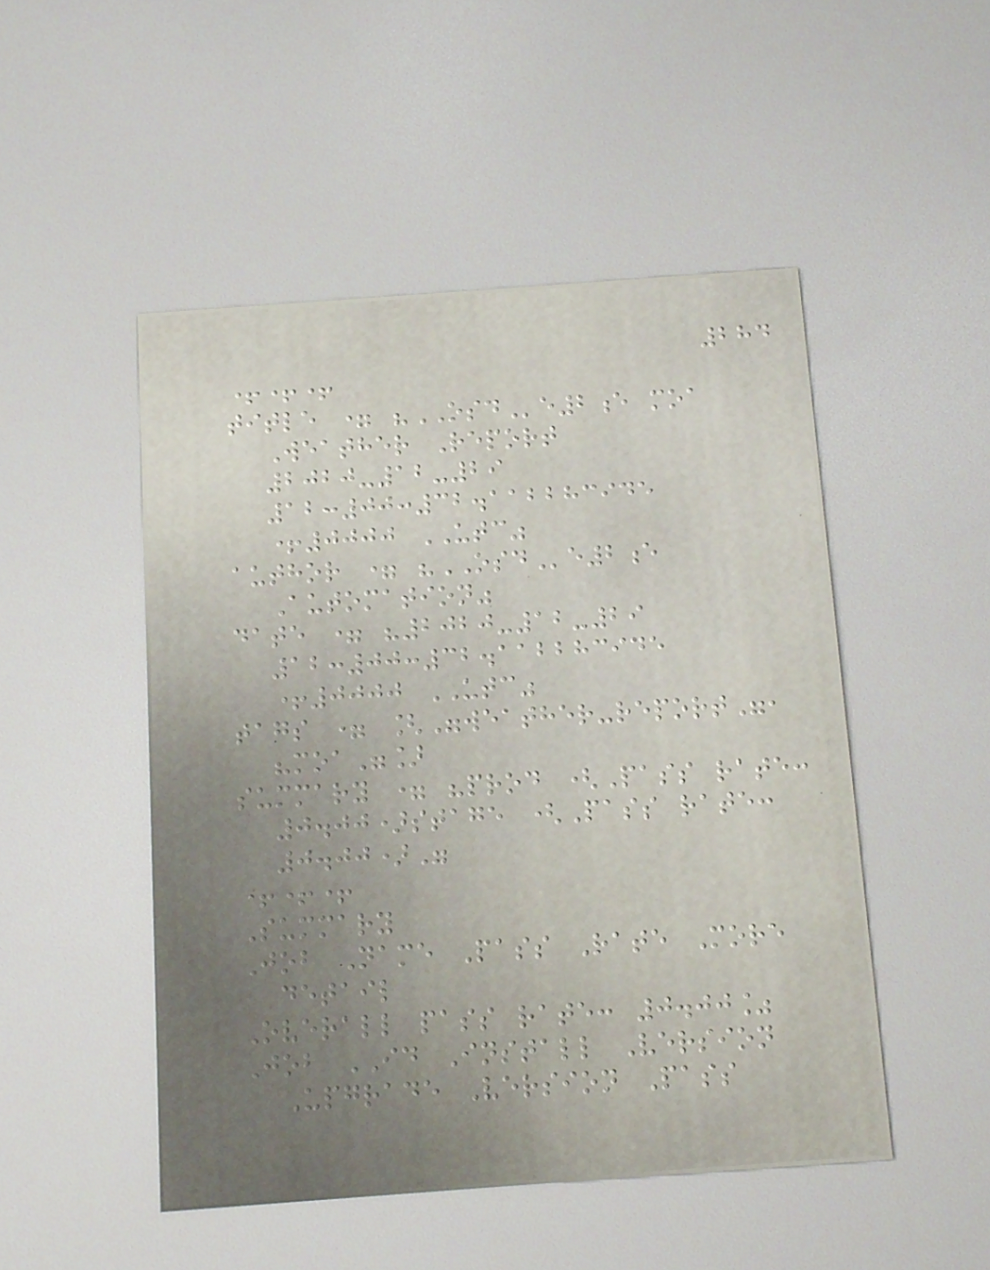284
+++
title = "OSDe2e moa
Weather Report
2020-12-29
12:00:32.112283945
+0000 UTC"
author = "OSDe2e
Automation"
date = "2020-12-29
12:00:32.112283945
+0000 UTC"
tags = ["weather-report",
"moa"]
summary = "prod (Pass rate:
0.00)stage (Pass rate:
0.00)"
+++
Summary
Job Name Pass Rate More
detail
Overall pass rate: 0.00%
Job ID Install Version
Upgrade Version Pass
